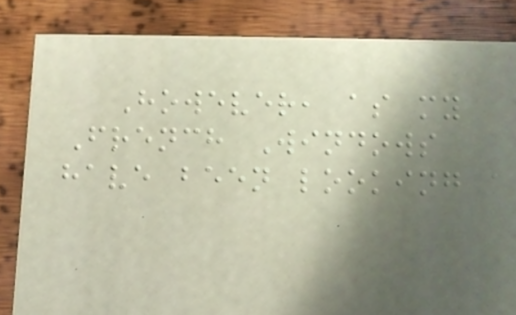However, as my
French Windows
have been looking a
